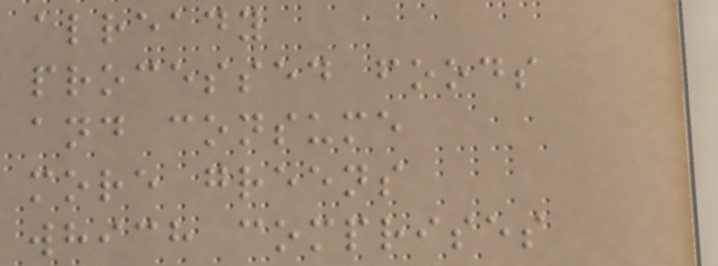already
processed foods
and consume
more greens
which comprises
